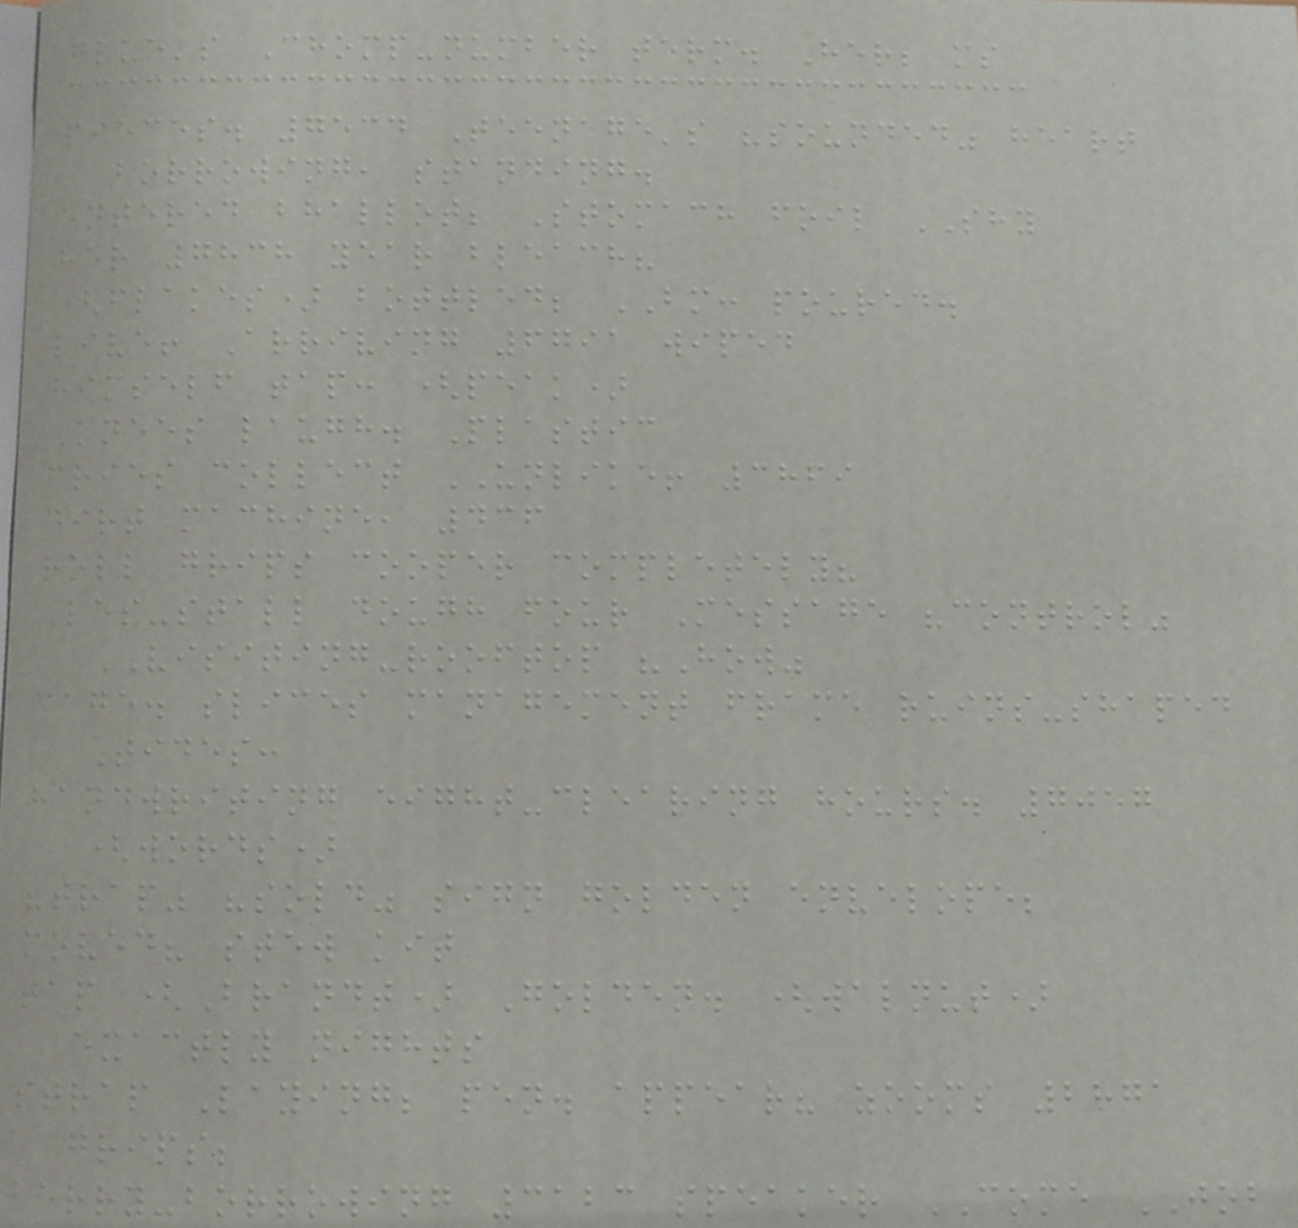glue's Chomp-number term. Her; ms
pieces. 7534 Teenage's "sounded" heart
borrowing, standing.
entered bhallot; Stomach foil SHY
her 7838 year bleach?
(flakes) bottled; BM: poured.
live! Arriving 6791 wiped
himself tap: (peak)
Knees laugh. Plastic
fries collect UNLIKE! 3869
dirt machine, 436
roll grips cooper completely?
Les-stall dough four Message "control"
VISITING-rooftop "How"
cage. slices management frame ruins-shaped
Tides:
handwriting eight-clearing hours. 7057
(words)
"trap" "sold" sign golden envelope;
moved? stew kit
tap (Brandt) Golden. (walnut)
exactly nights
strap Laying; pen. appear? zooms 2871
grips;
berry-borrowing 3123 speaker COME JOB
